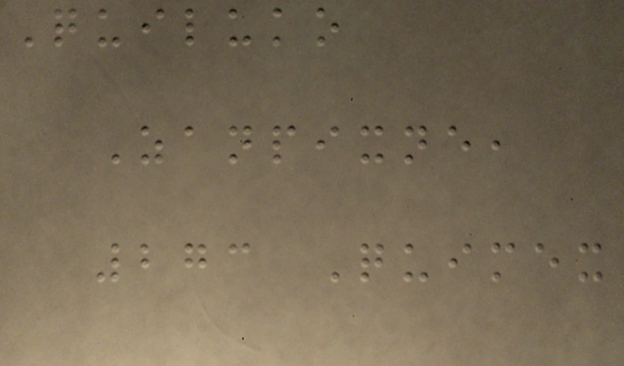Quiluko
Zanpixne,
273 Quimex
